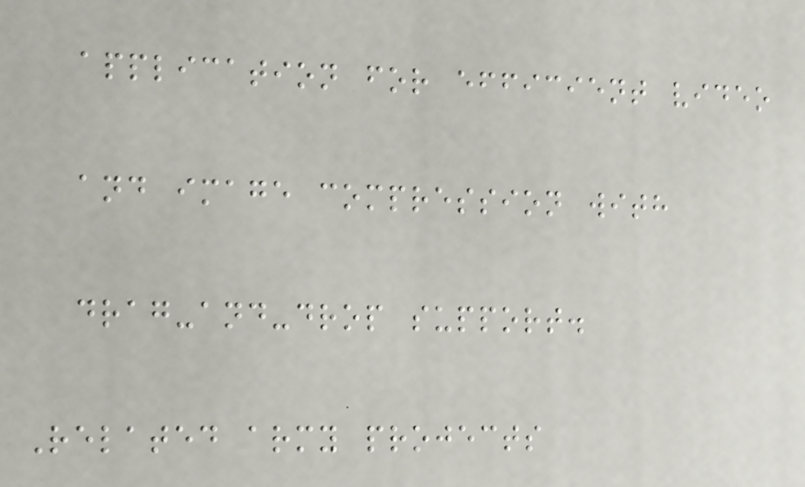application for efficient video
and image compression with
drag-and-drop support.
Related army projects
